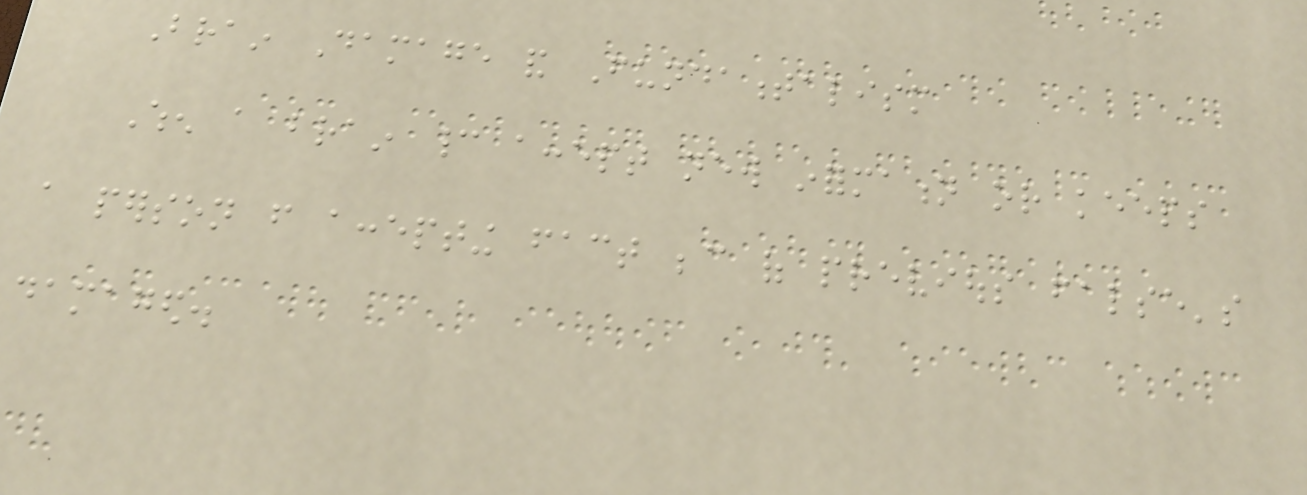Brain Damage and Fundamentalism
When a brain cannot accept new information or keeps
a person from accepting fact because of previous false's
damaged.
